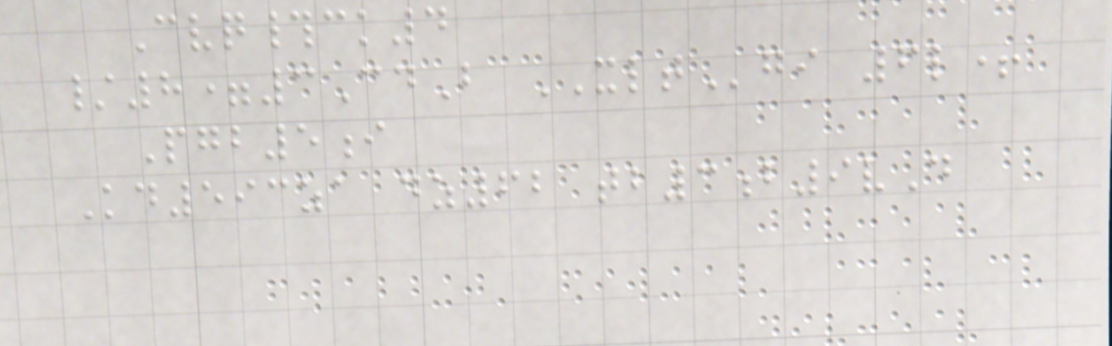Cvq#ck4
/8=3CdB XLTgi 6l+
Pgb5i
Kd593za dz62 tb3b9vD
